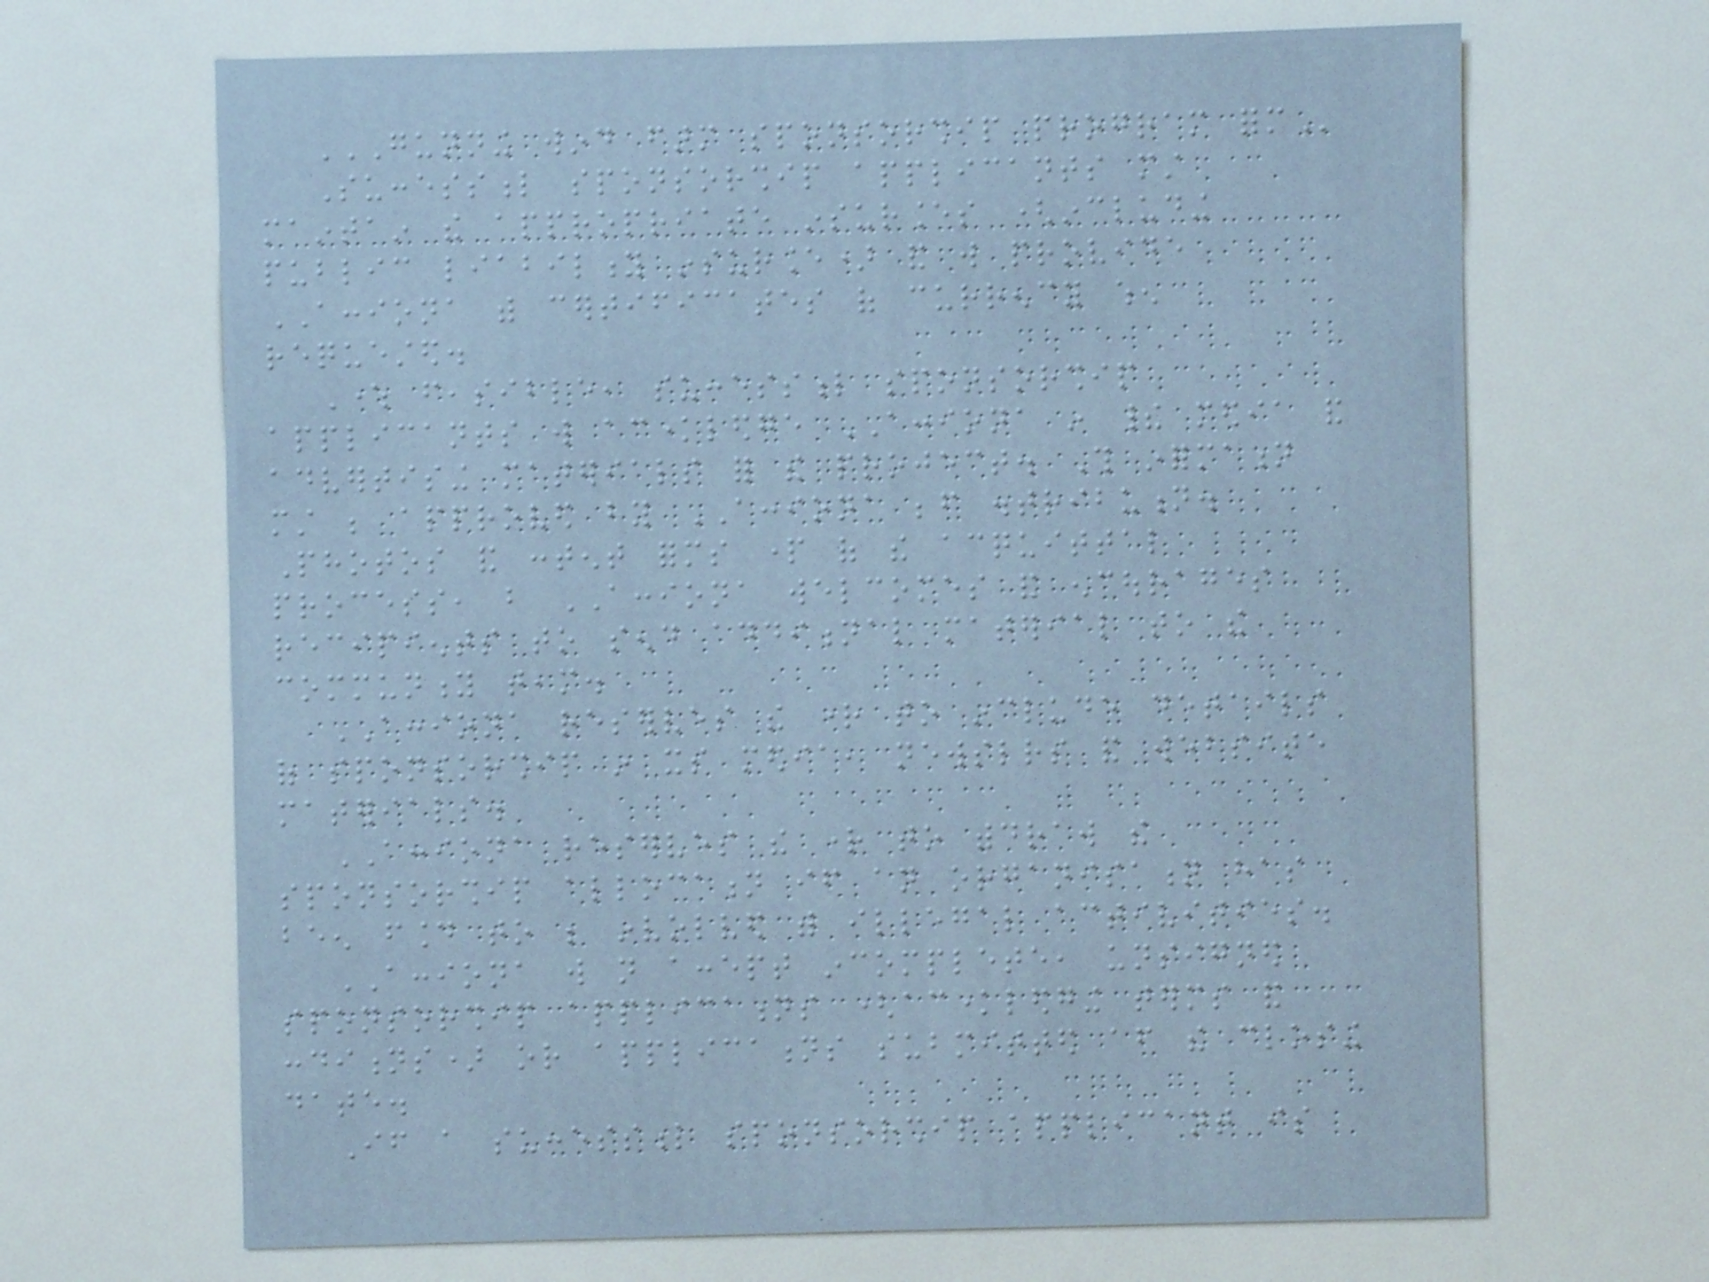GUNNING WIND FARM SPONSORSHIP PROGRAM FORM
Successful sponsorship applicants must
maintain the appropriate insurances (including
public liability insurance) and will provide
ACCIONA with certificates of currency when
requested.
Where feasible, successful sponsorship
applicants will acknowledge ACCIONA in their media and
advertising materials for the project. This information
must be approved by ACCIONA before distribution.
Photos and content forms part of the acquittal
process, but ACCIONA welcomes and encourages
recipients to send additional material to the
community team.
ACCIONA reserves the right to include details
of sponsorship in its media, newsletters and website
materials.
ACCIONA reserves the right to withdraw the
sponsorship allocation if an organisation has
been found to be involved with illegal activities.
ACCIONA will not accept incomplete, unsigned
sponsorship applications (acknowledging terms and
conditions) or applications submitted after the closing
date.
If a successful sponsorship applicant is
